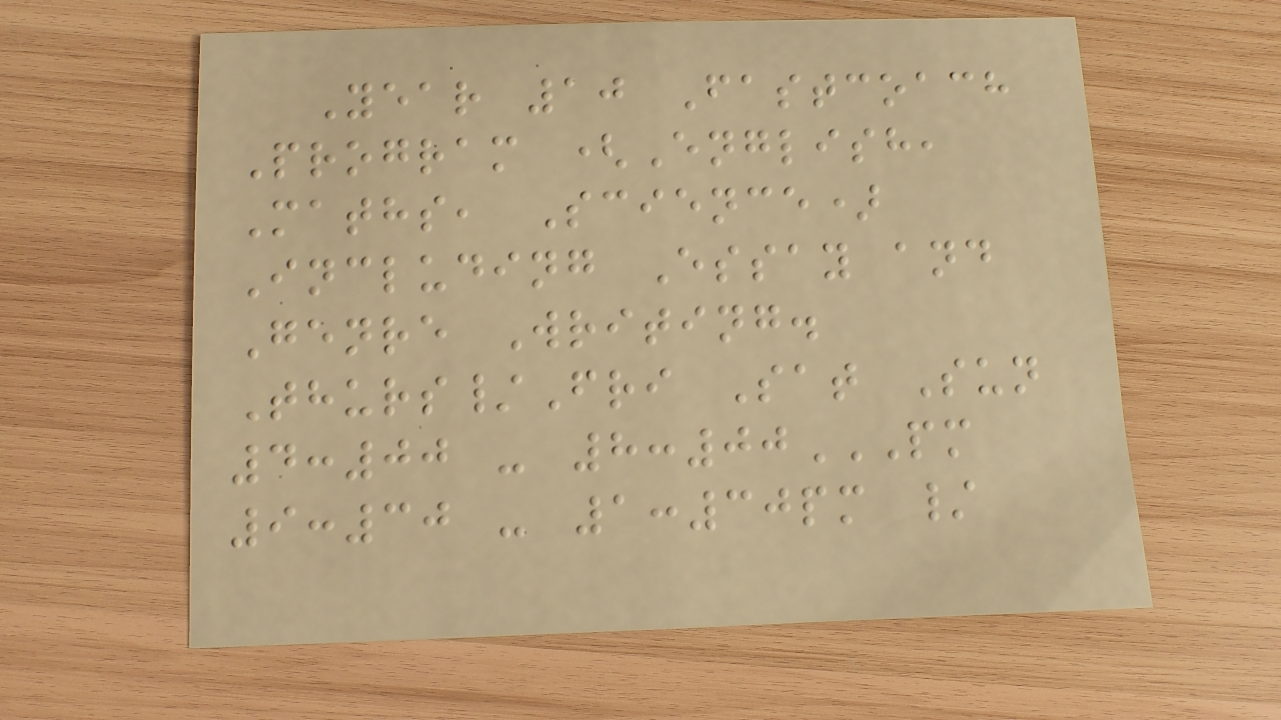Year 10 Fastcoach
Program (English,
Maths, Science)
Including Essay and
Genre Writing.
Thurs/Fri Sat Sun
4:00 - 8:00PM
9:30 - 1:30PM /
